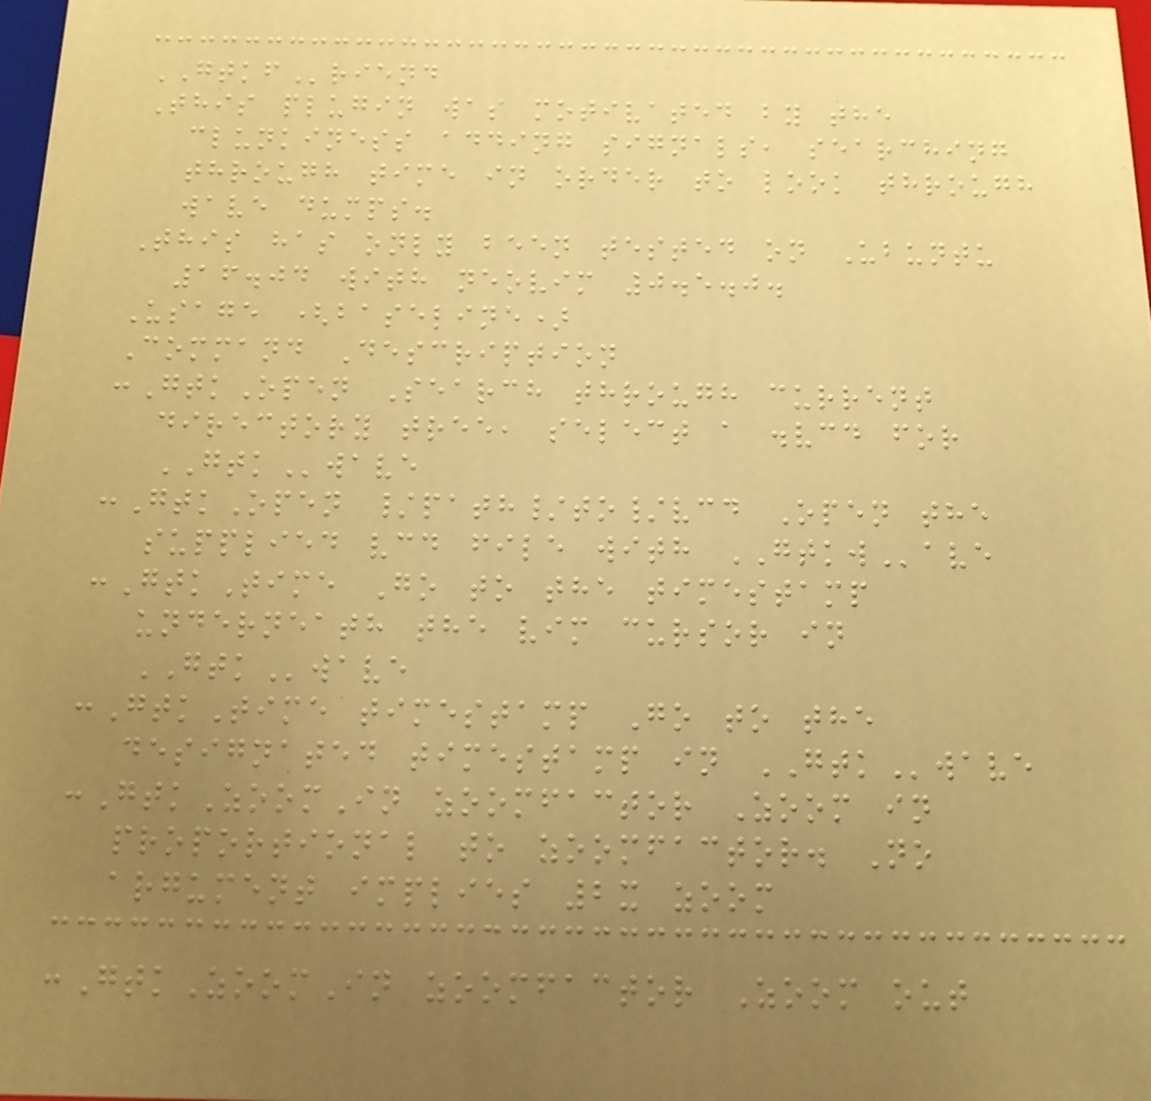GTKFriend
This plugin was motivated by the
clunkiness adding signals, searching
through time in order to look through
wave dumps.
This has only been tested on Ubuntu
16.04 with neovim 0.5.0.
Usage (baseline)
Command Description
:GtkOpen Search through current
directory tree, select a .vcd for
GTKwave
:GtkOpen /path/to/vcd Open the
supplied vcd file with GTKWave
:GtkTime Go to the timestamp
underneath the vim cursor in
GTKwave
:GtkTime timestamp Go to the
designated timestamp in GTKwave
:GtkZoomIn zoomfactor Zoom in
proportional to zoomfactor. No
argument implies 2x zoom
:GtkZoomIn zoomfactor Zoom out
